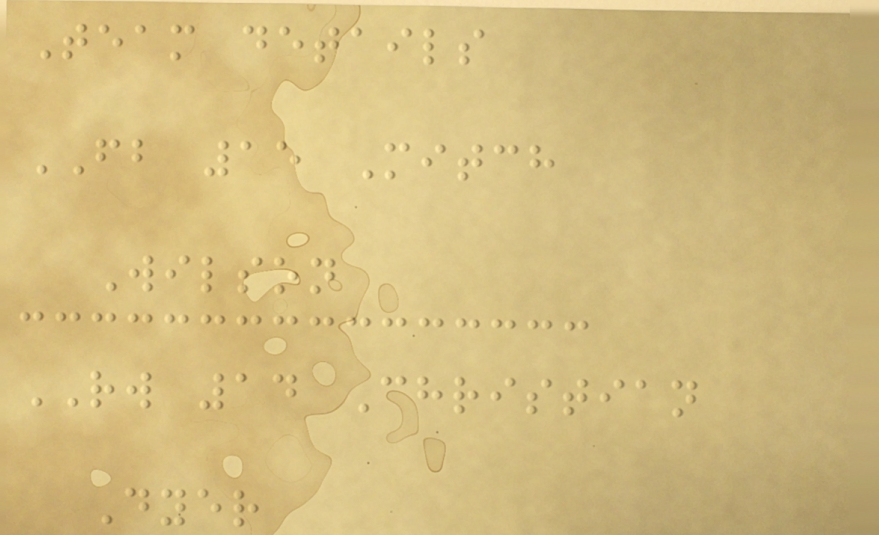Team details
FB 15 Mitch
Wilson
RW 14 Christian
Dyer
